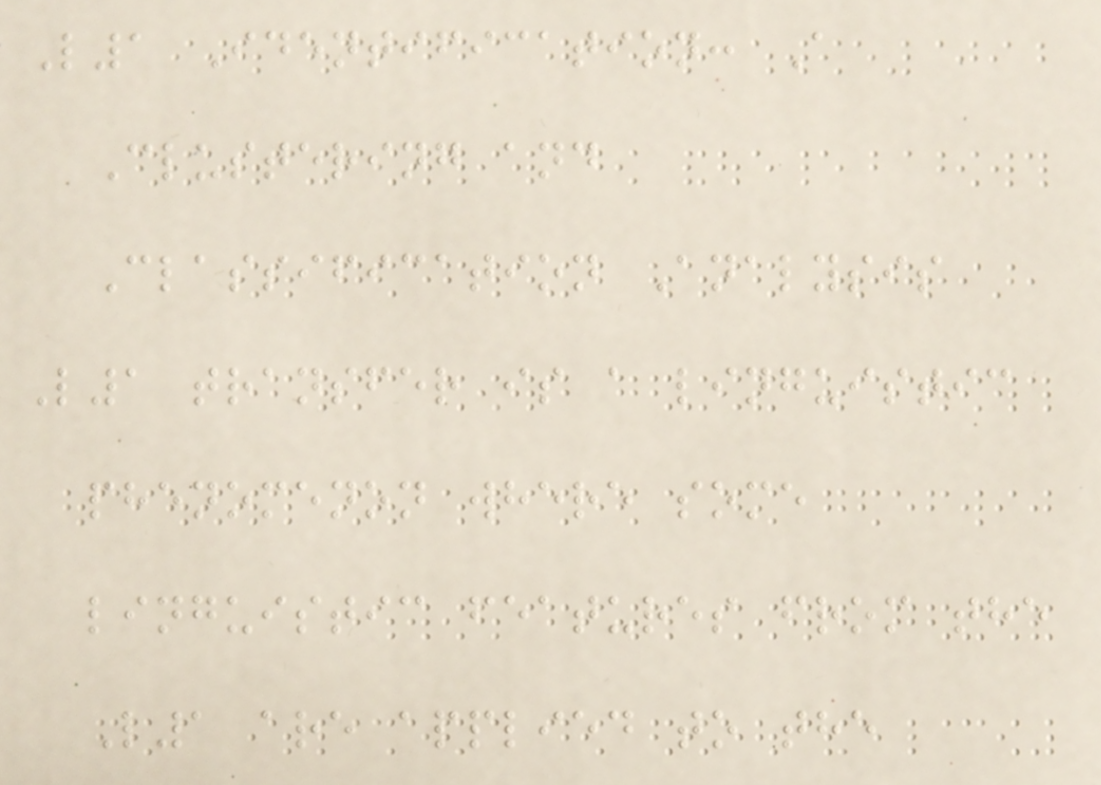L1 Identification: A
Clustering and
Classification Analysis
L1 transfer is a linguistic
phenomenon where some
linguistic features from the
L1 are applied to the
